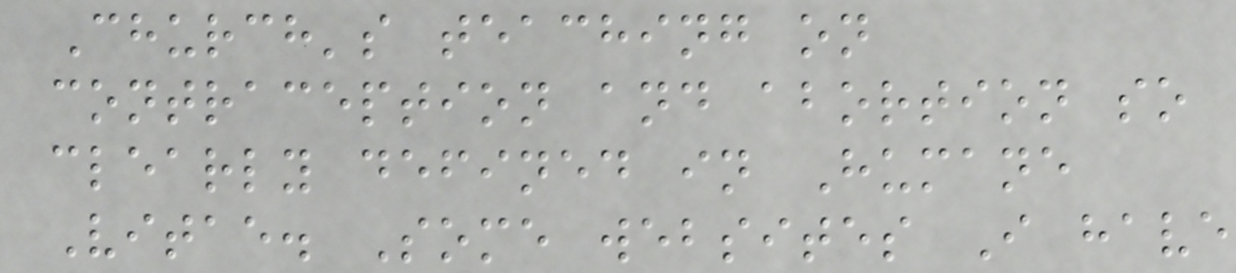Church's teaching on
contraception and abortion so
clearly defined in Humane
Vitae. Some websites I have
